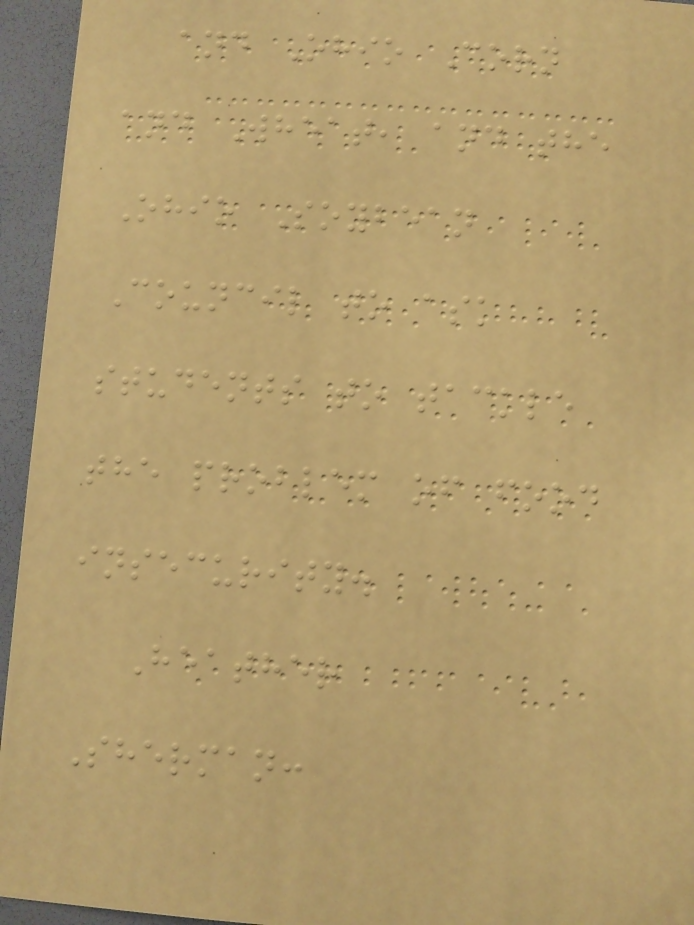and Ohio Corn
and Wheat, and the
Ohio Soybean
Council to ask
students to tackle
the problem of food
insecurity.
Heather
Sherman:
